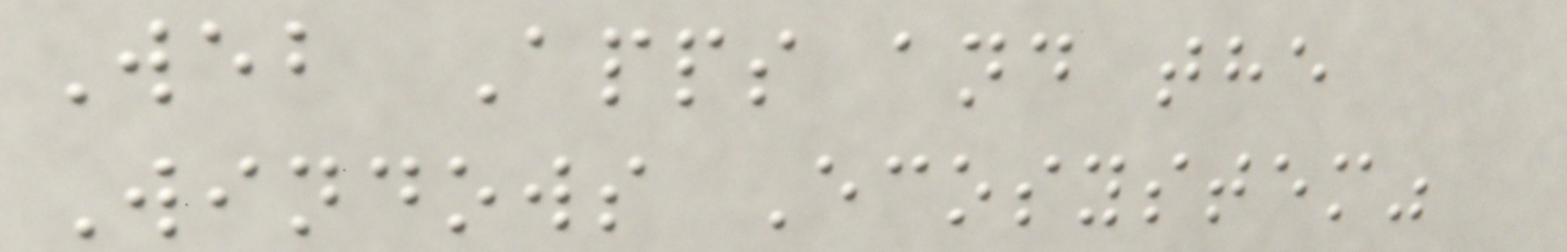Web Apps and the
Windows Ecosystem"
